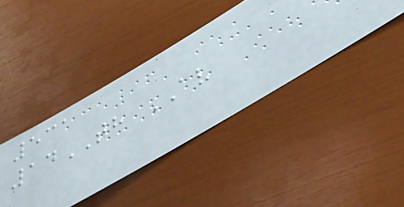531
14TH AV
